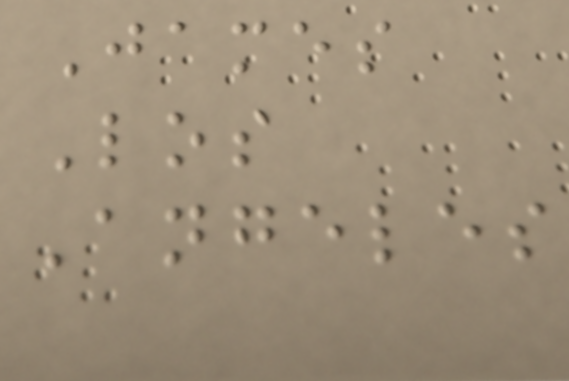James
Los
Angeles
